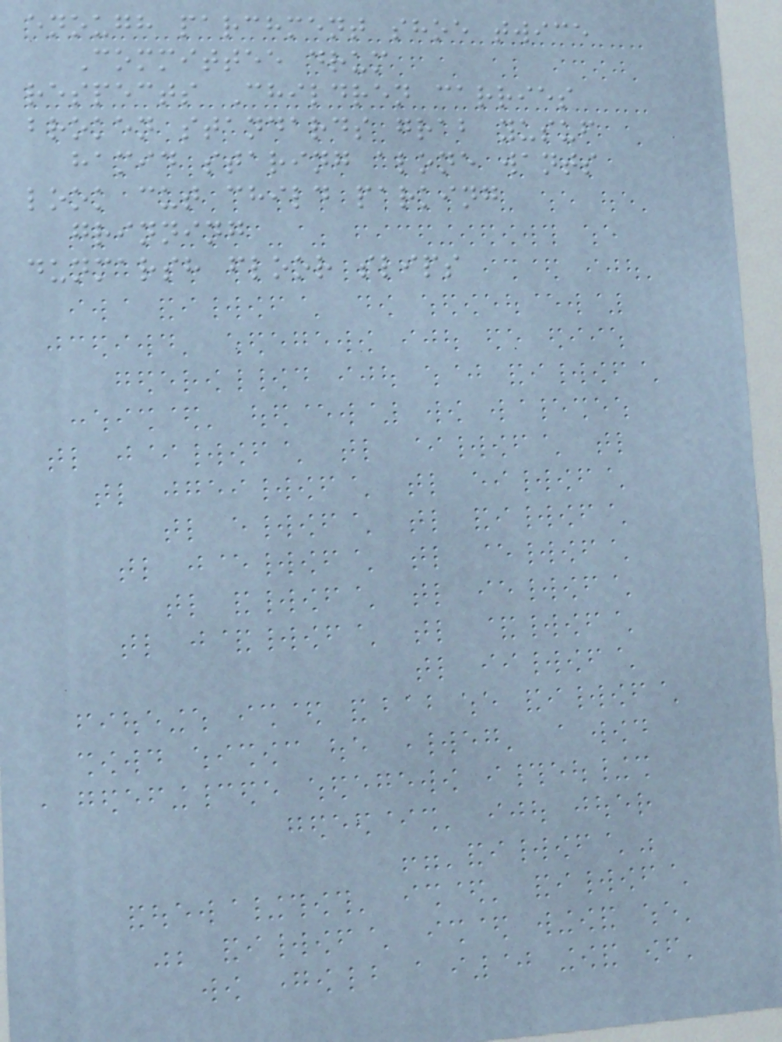enough parchment shoe twice
Committee drum
respects Children carries
broken standards grab yusuf
hamid staring alone wants
look cut child parking
grinning
dunmarsh floor slips
